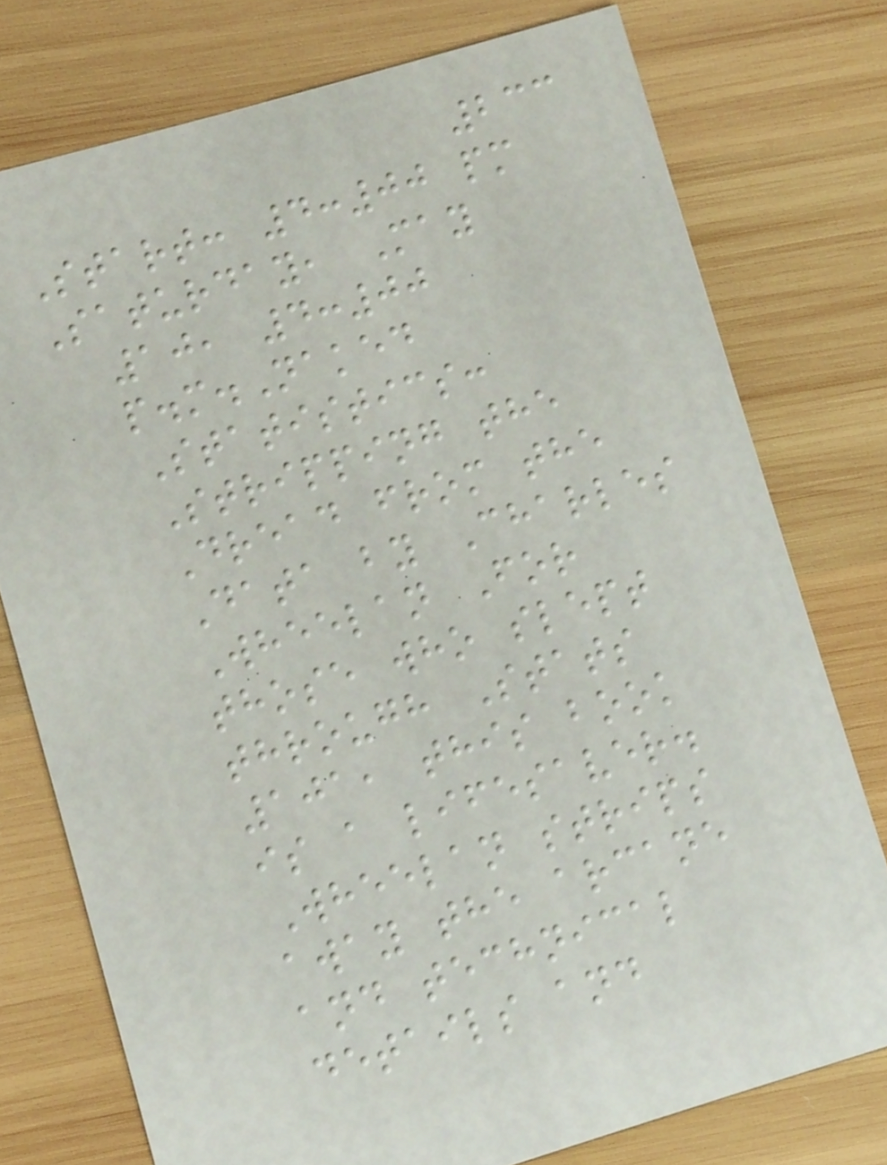233
Start: 4:00 pm
Saturday, May
10, 4:00
p.m.Naked
Statistics:
Stripping the
Dread from the
Data by Charles
Wheelan For
those who slept
through Stats
101, this book
is a lifesaver.
Wheelan strips
away the arcane
and technical
details and
